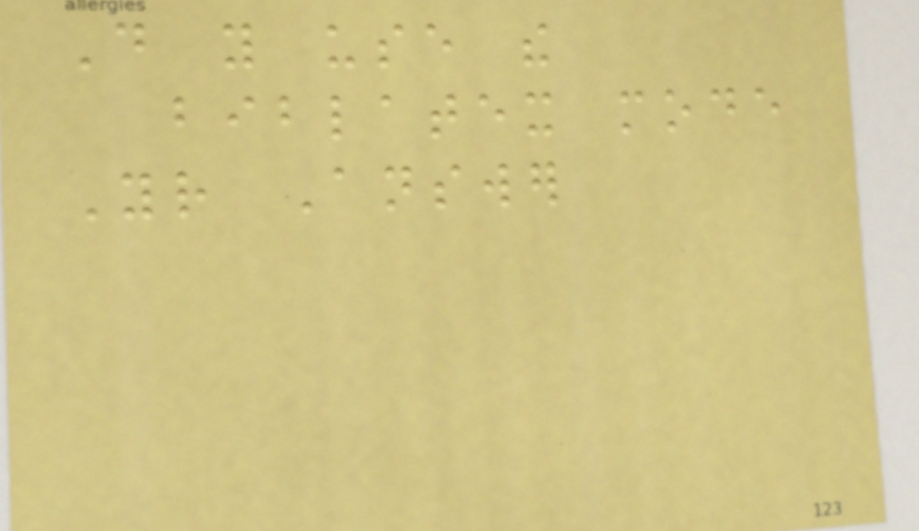Do you use the
biblatex mode
Your Answer
